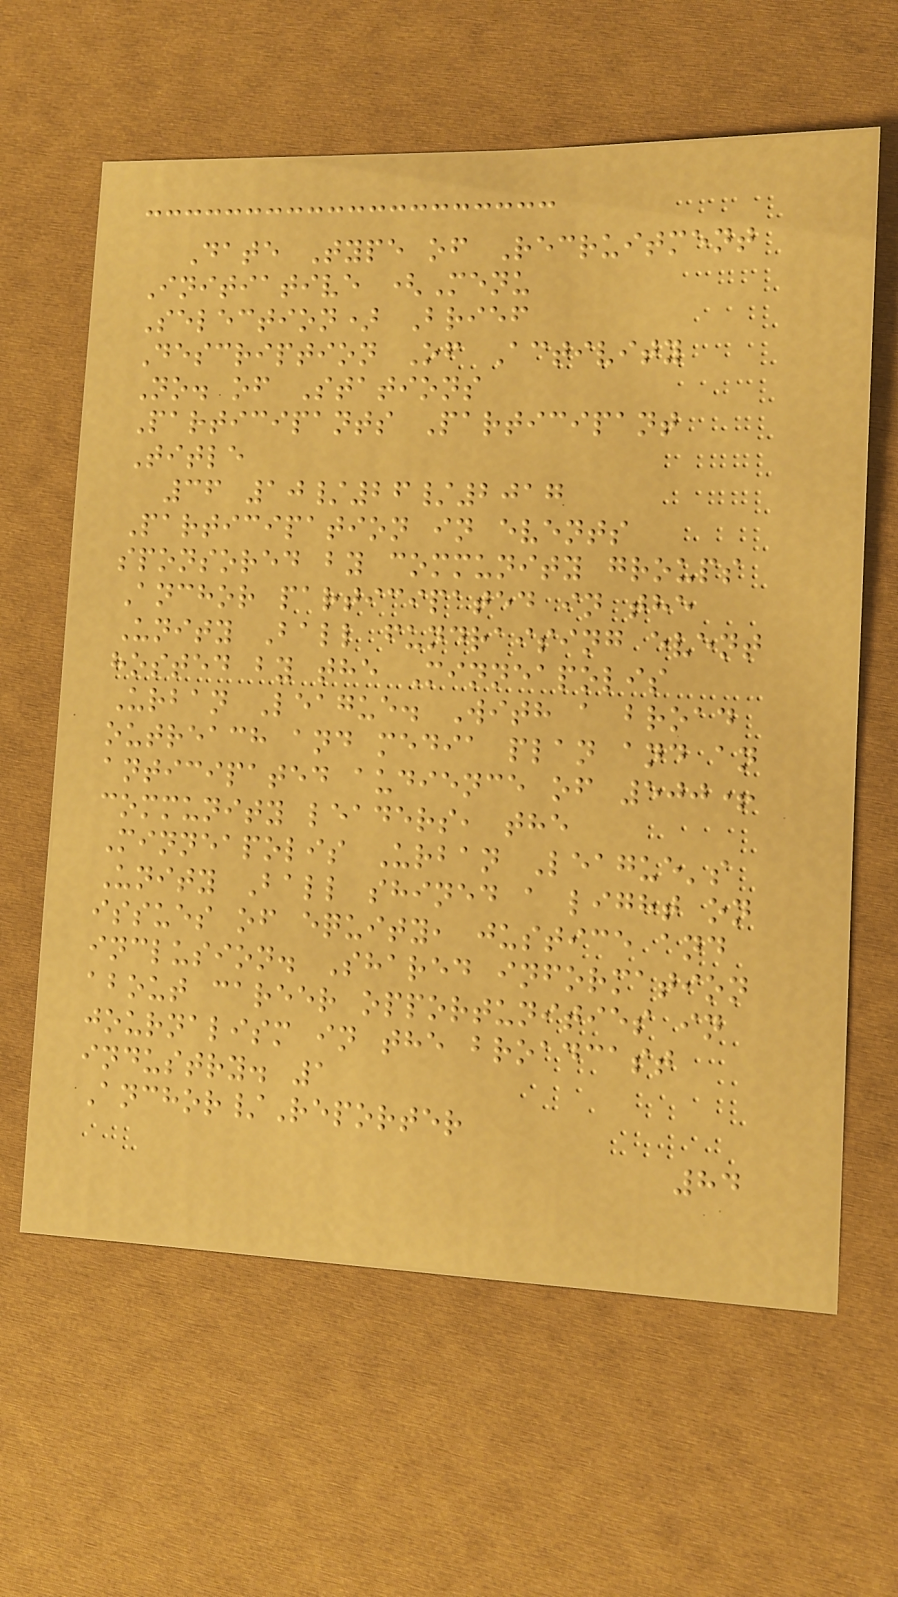Date Type of Recruitment
Initiative (Menu
Selection) Brief
Description Of Activity
No. of Stations
Participants Participant
Title
36 10/26/2017
Participation in events
sponsored by community groups
Anchor participated in the
Unity Ball fundraising event
hosted by the Minneapolis
Urban League. With a broad
outreach and media plan and an
anticipated audience of 500+
community leaders, the
Minneapolis Urban League's
Unity Ball shined a light on
issues of equity, justice and
inclusion. Shared information
about career opportunities in
journalism in the broadcast
industry. 1
Anchor/Reporter
84
